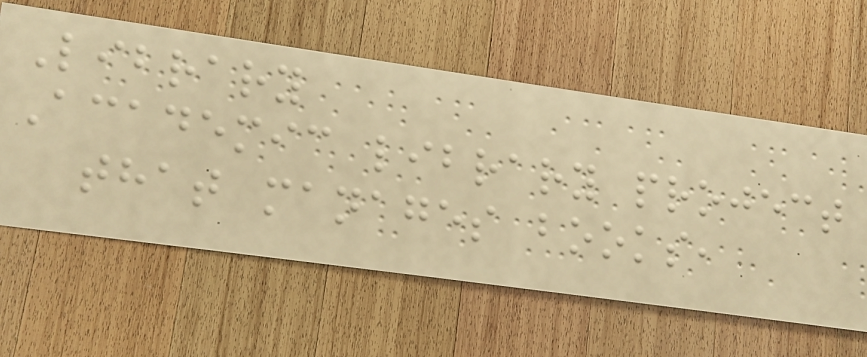Library
Academic library project
that manages books,
